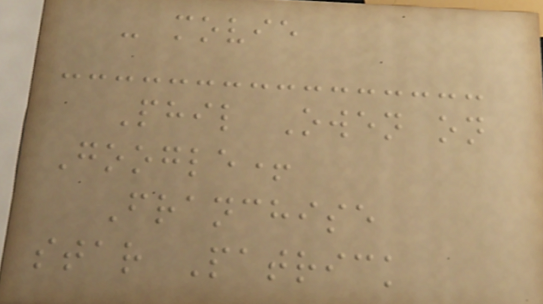- movie
Phil Owen on
Google+
Franchise
star Patrick
